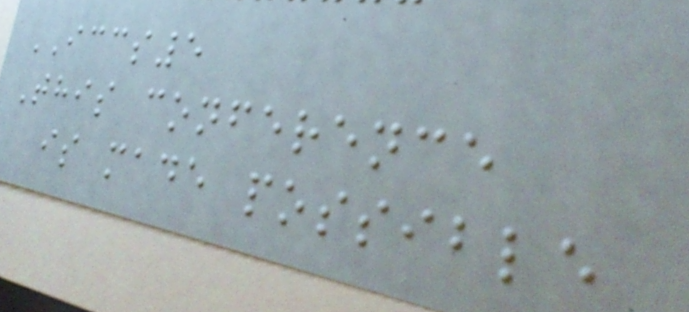ICCS5
This conference
is made possible
